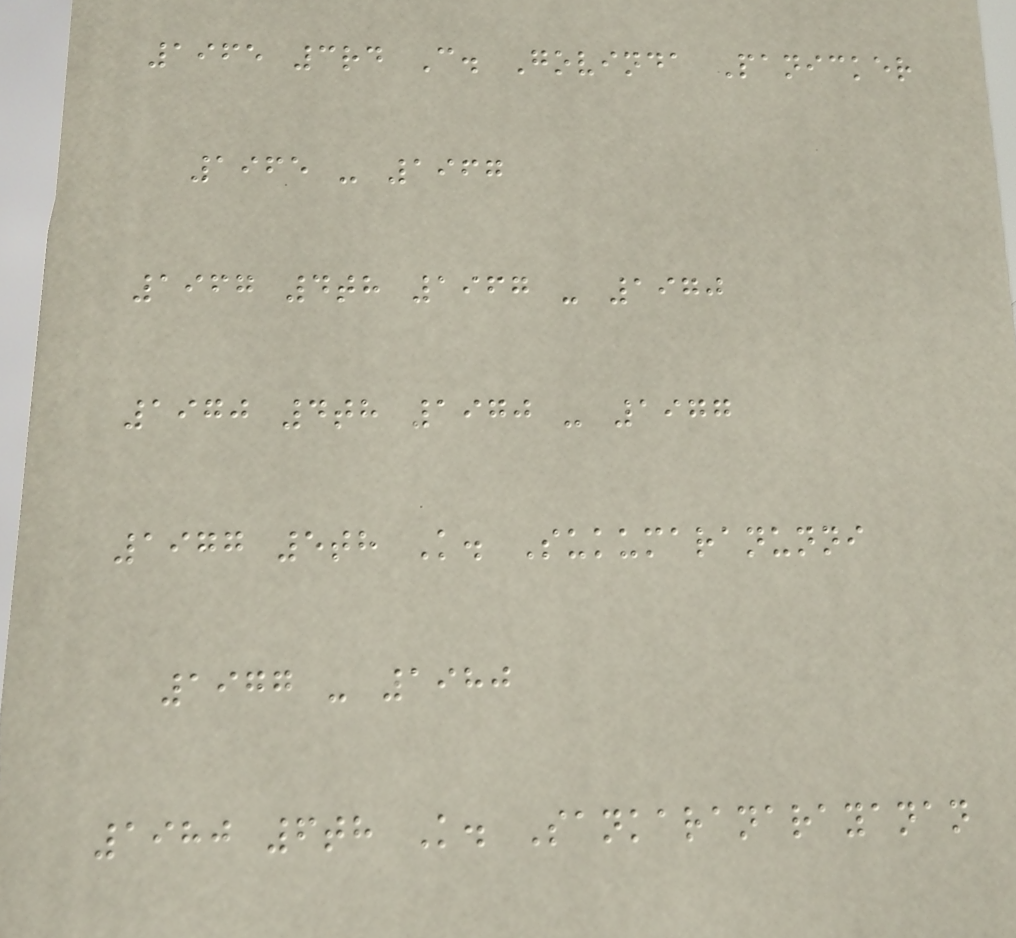1965 3rd C. Govinda Panicker
1965 - 1967
1967 4th 1967 - 1970
1970 4th 1970 - 1977
1977 5th K. Sukumaranunni
1977 - 1980
1980 6th K. Sankaranarayanan
